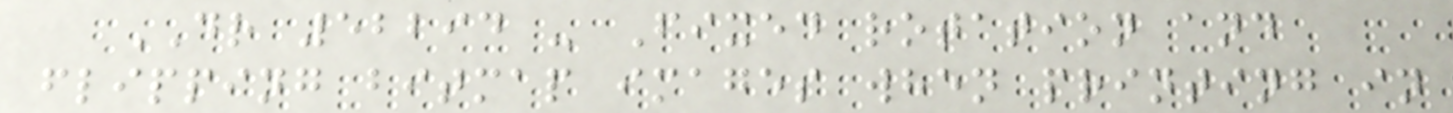DR 52294 - Fixed rotation and
flipping bitmap images when printing in
